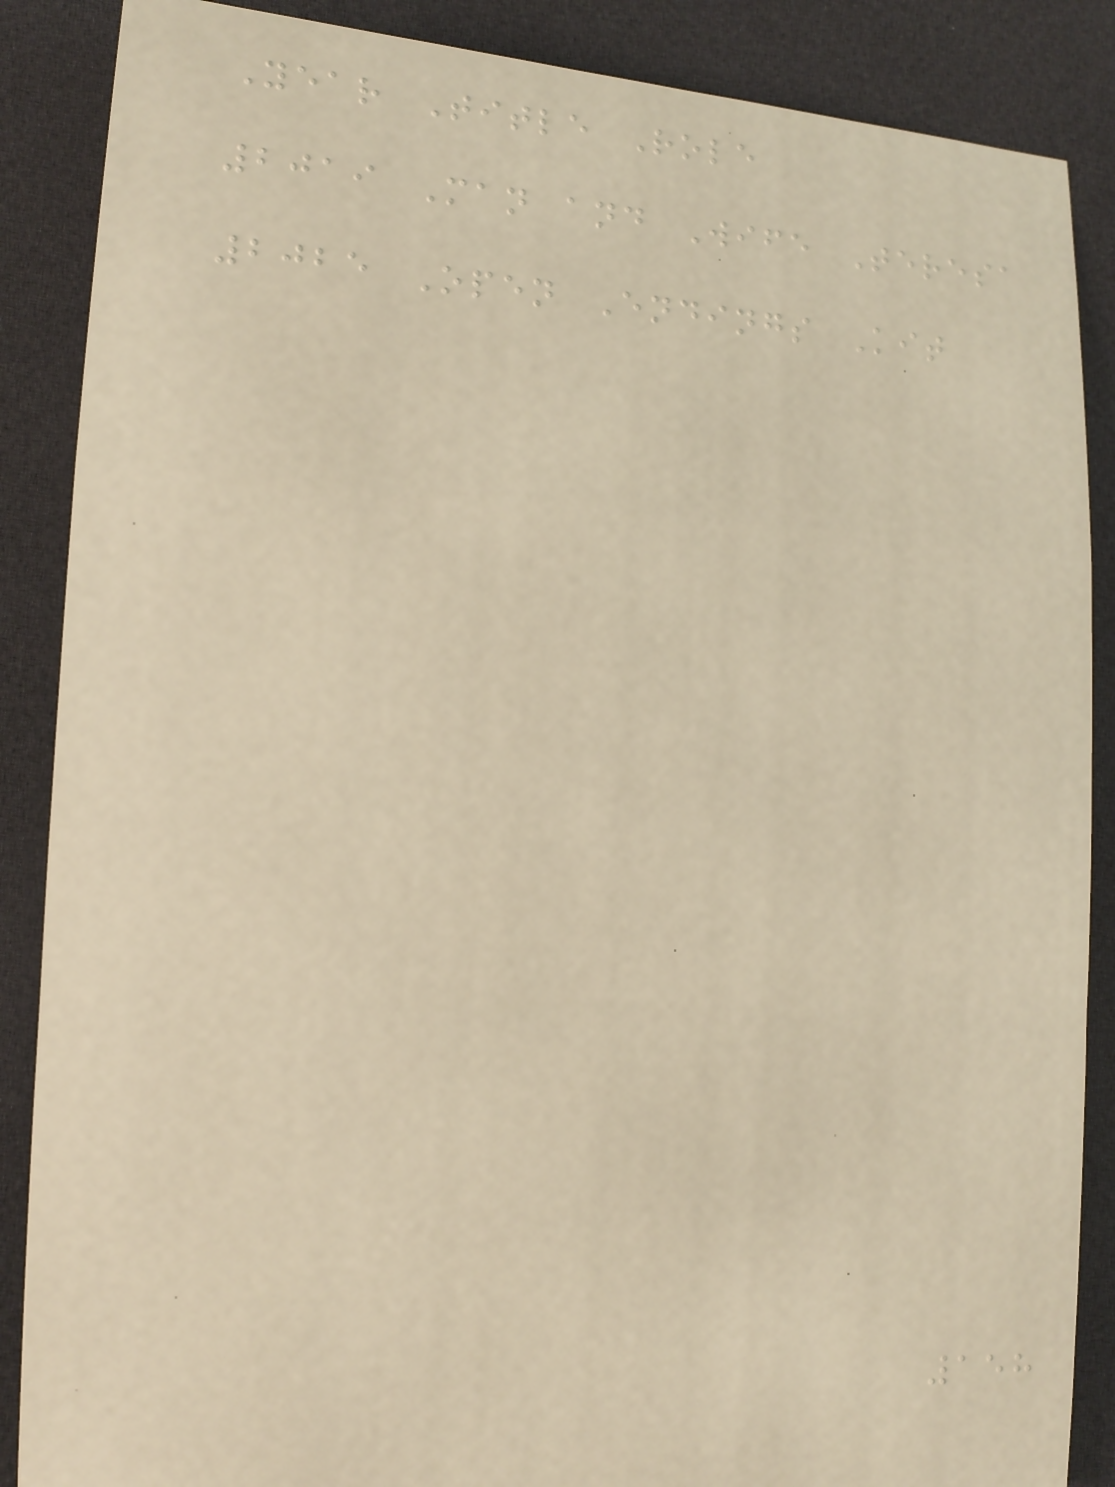Year Title Role
2019 Man and Wife Teresa
2025 Open Endings Kit
158
